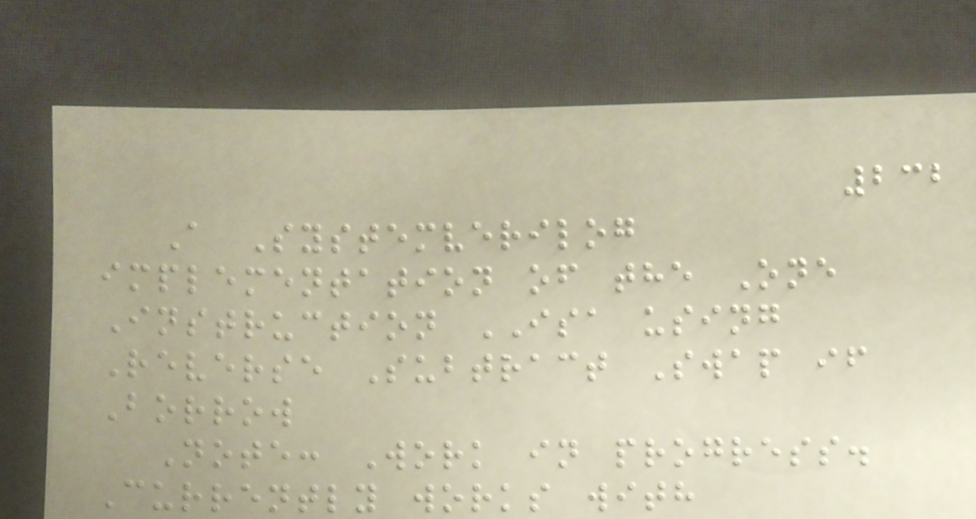232
A Systemverilog
implementation of the One
Instruction ISA using
Reverse Subtract Swap if
Borrow
Note: Work in progress.
Currently works with
